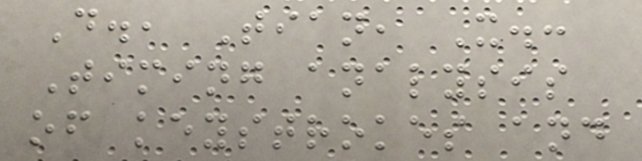D., Tian, X.:
Timing analysis
of keystrokes and
